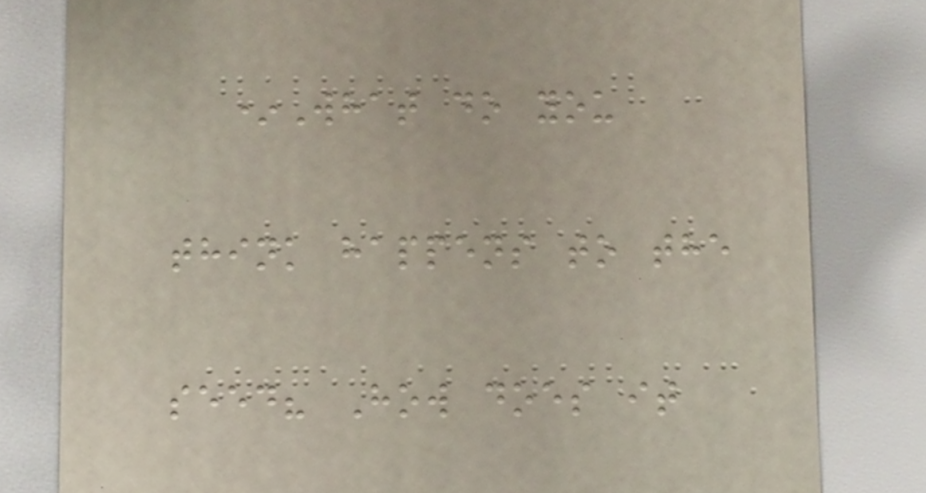*What do you
think happens to the
seed? How does it
